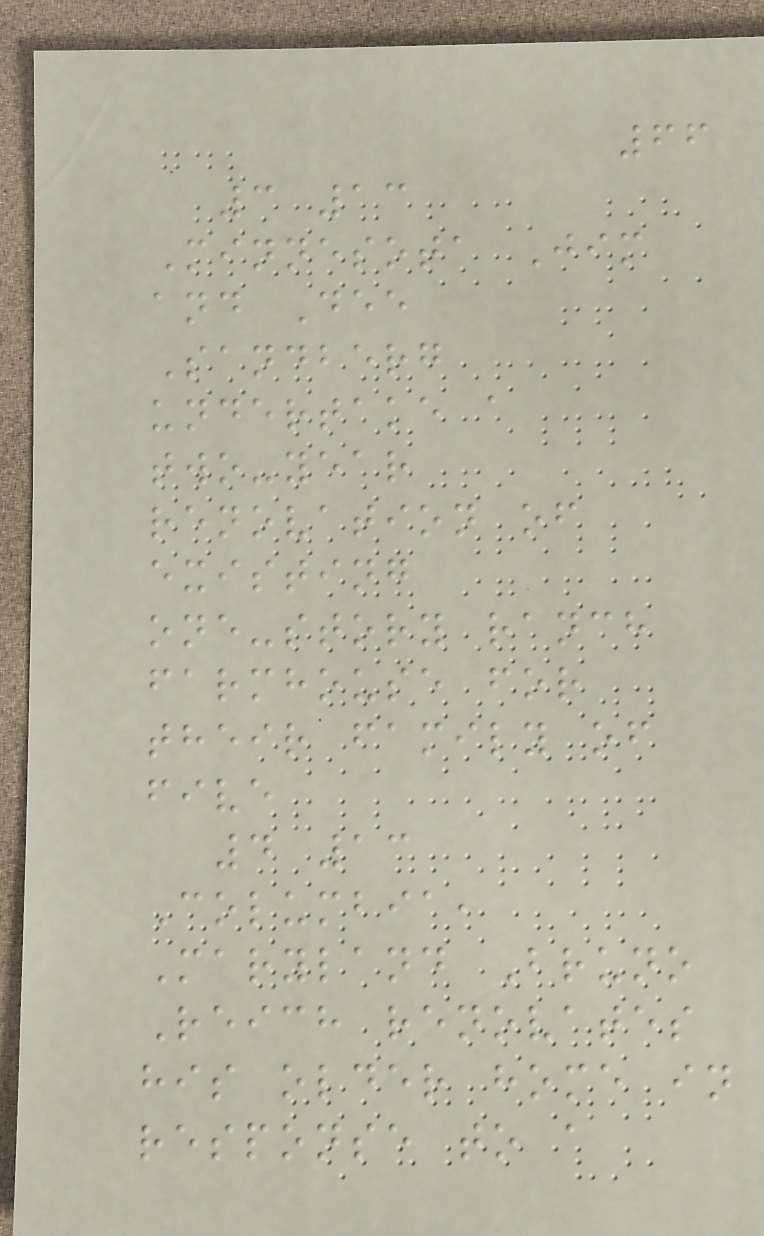66
3 13
Minnesota Jim
and Dee
Sandberg
undertake a
two-year
renovation of
existing
one-story ranch
farmhouse for
their family of
five
4 13
Columbia,
Maryland Bruno
Reich renovates
his older home in
response to a
